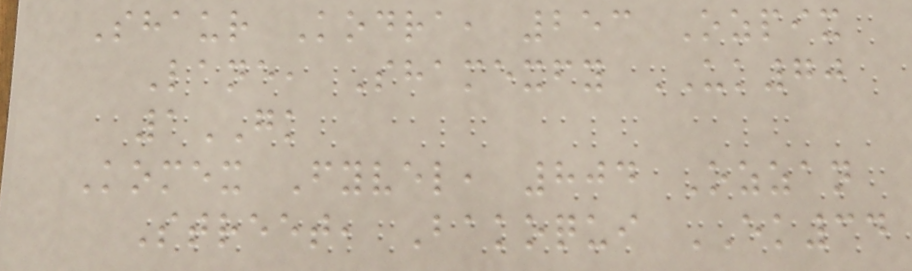Shaur Kodra, 253 Ozpix
Lane, Shamexfy UK70
1GK
Komex Fyvel, 804 Ozzan
Street, Bakoqui EK34
